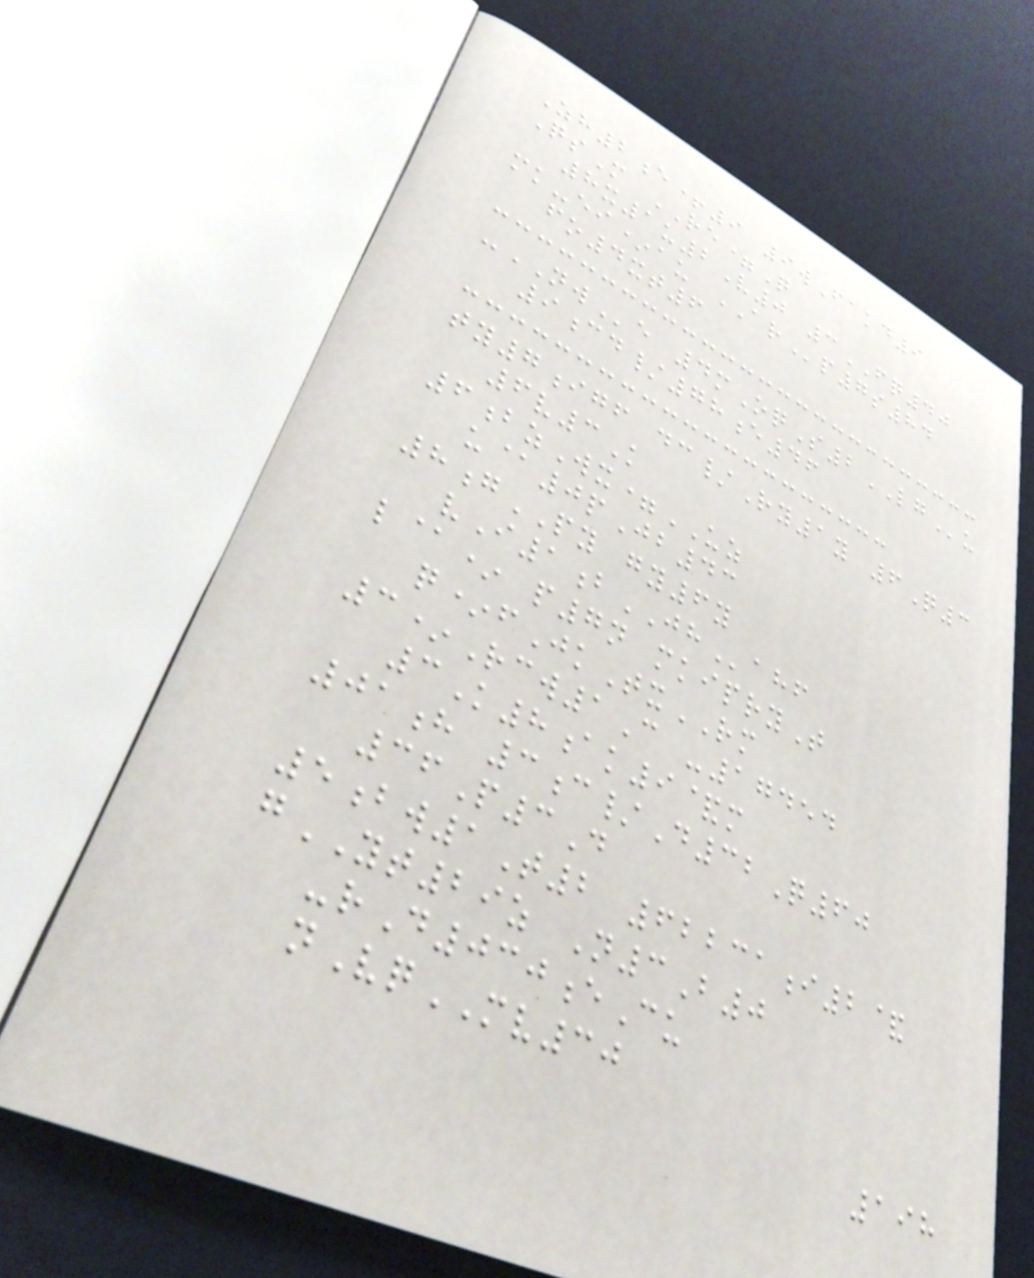Zh2e+9 9wFakd9
QsM RE=Q
8x1u2V0 3FQ40
mk-ei*au ARp7s84
fo4xt6
-NWe 4mOqS2LGu
9cd/78e46
ty7igf dc/Ry1y 6Q3
6v3K
6bzWx=UZ
u@0pJb43
8gPY gy6y
vI1bJHahf
l@* p7n mkipryT
q*fJkTxRM
3*Rcw1C -17454
3K8ak9&m
01h 3c/D32Q60
36P3D
5bw1T2 62231i2&
gYT29z N3B0
-rD030eCu
nVqMV30
198
